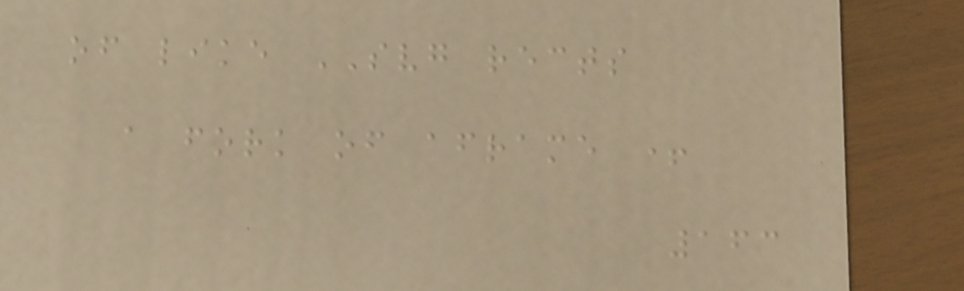of like SVG rects
a fork of aframe +
163
